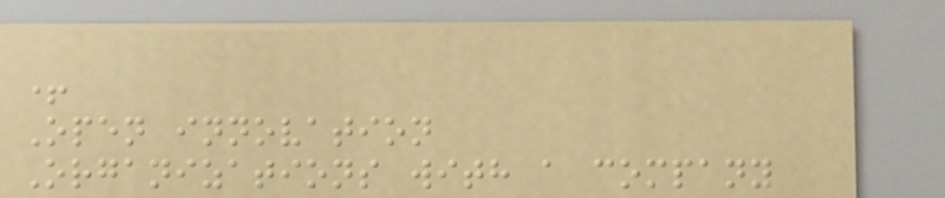+
Open innovation
Organizations with a company
